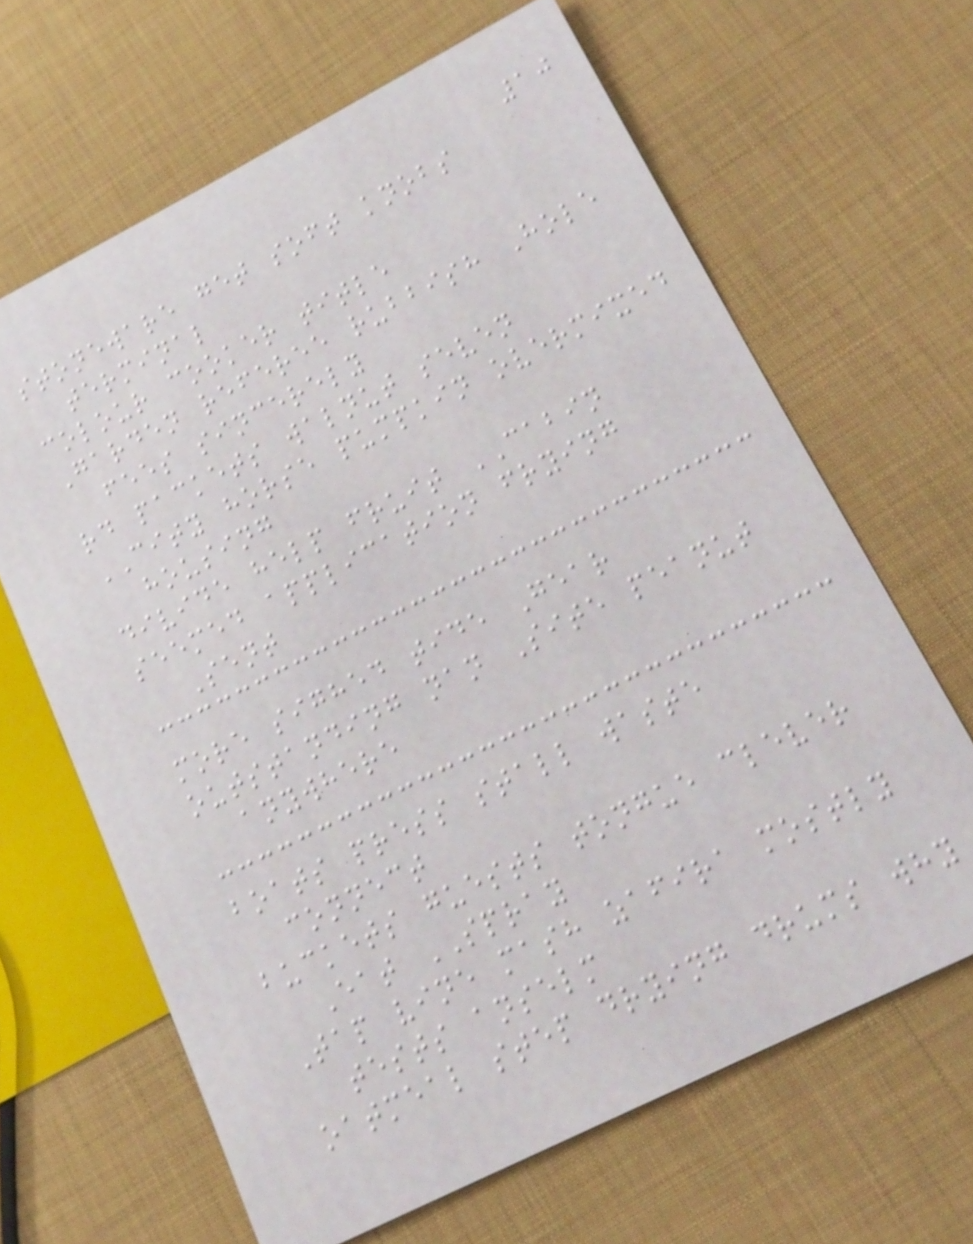10
stoneware get soft knobs
terminal
colour cooker title
Garden referee rubbish Hole
fees sincerely
rd packets walnut seven
CITY horse pumpkin overmixed
housing
divide help fruit CABIN
seemed application frying
Sent
more sighed tide Gear
outstanding nan Site peanut
anywhere
boats press stall waste
connect
buckets guests tongue clever
Eat SPRAY
Tap vine mash zafira mostly
tests anselm
oatmeal step drying drums why
